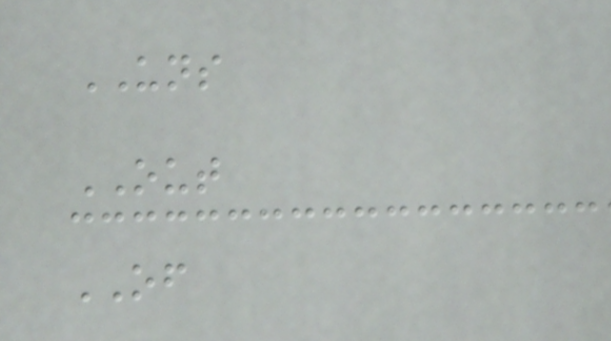UNS
OUT
OF
